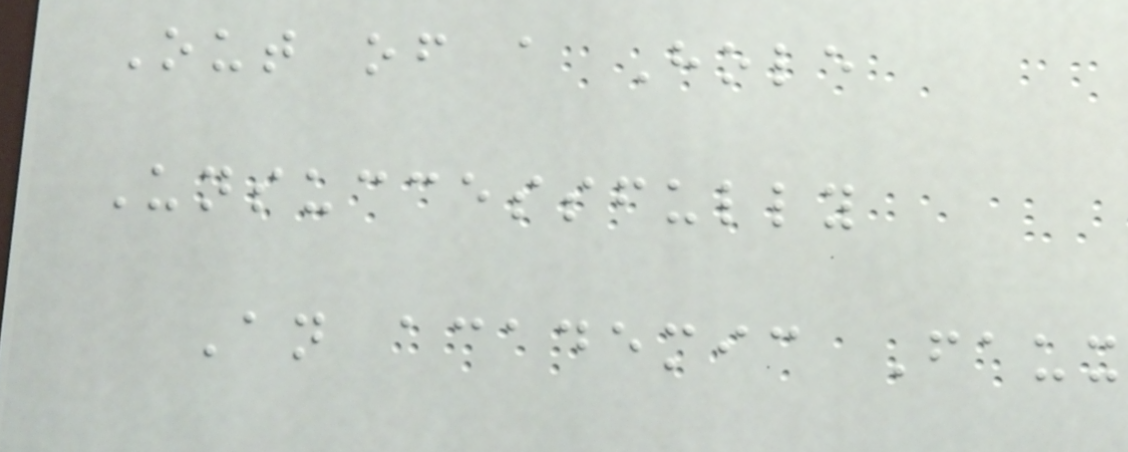Out of a Hole
Unsuccessfully
An academic Faux
